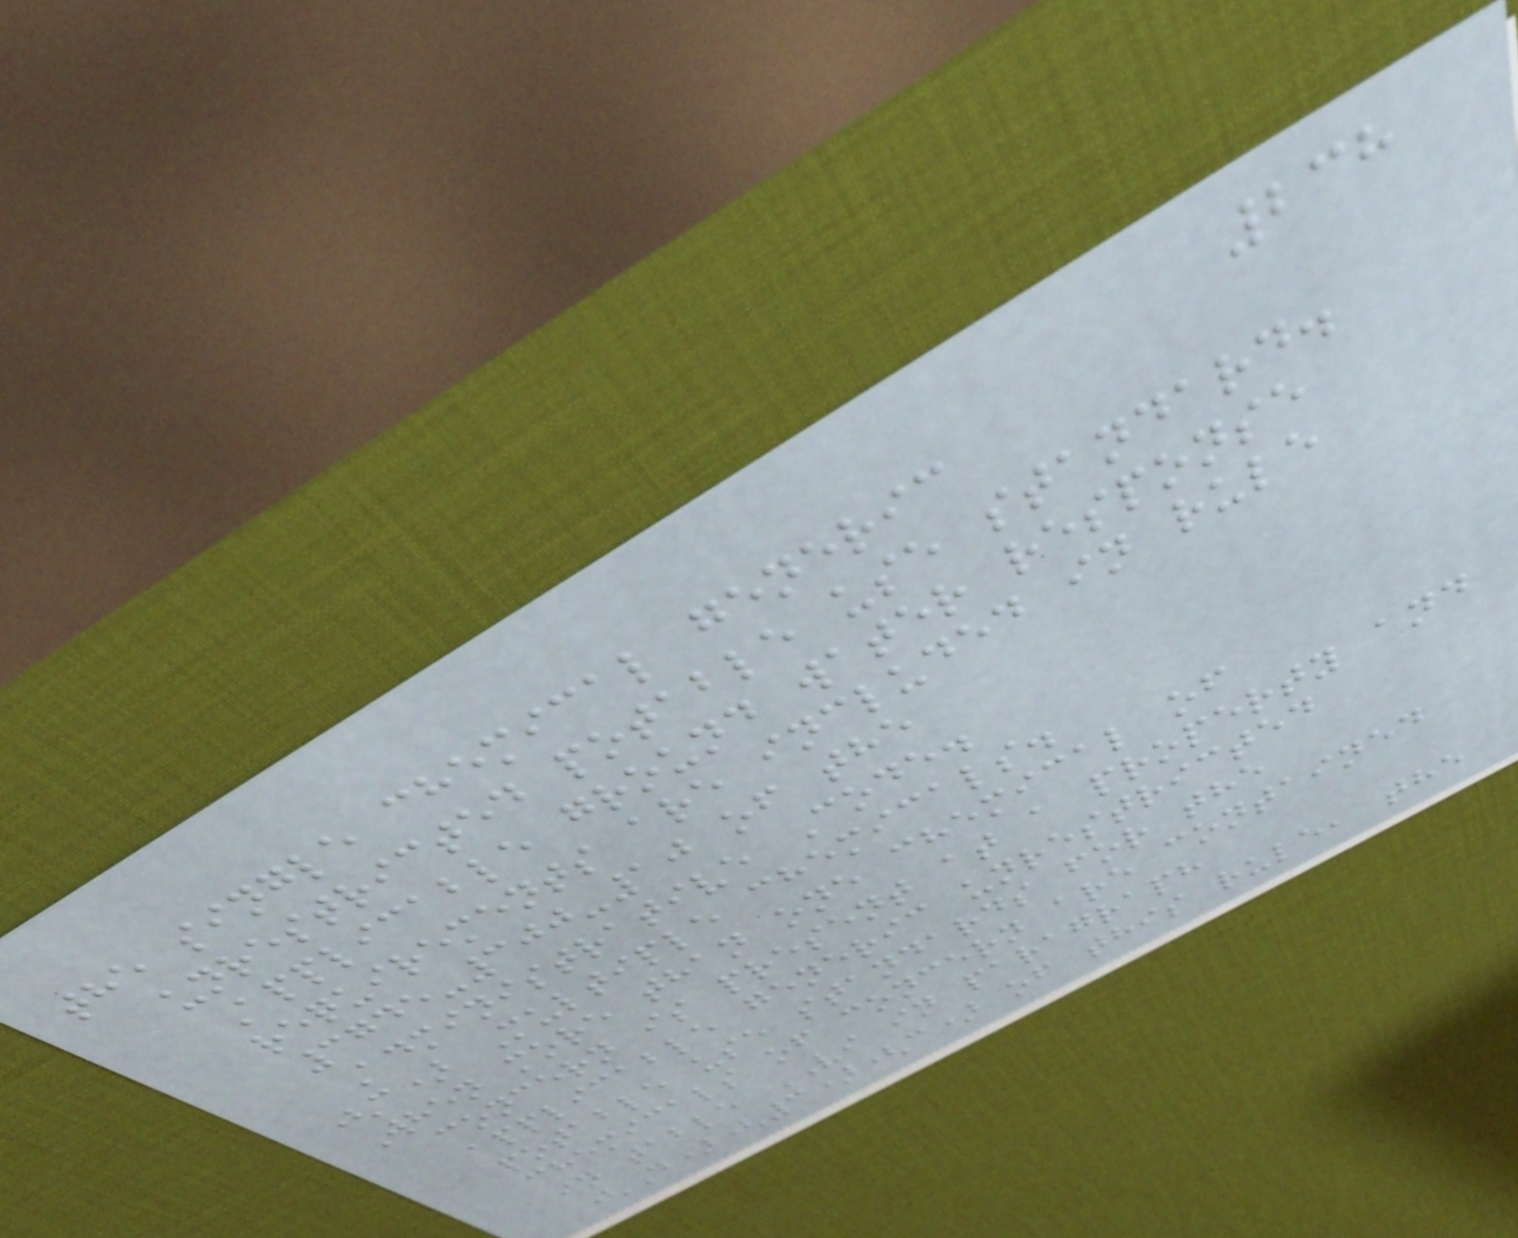238
the single chemical generic
unrestricted potable use standard.
Applicable ground water response
requirements are included in rule
3745-300-10 of the
Administrative Code.
(c) Multiple chemicals.
When more than one chemical of
concern is present at a property and
applicable generic unrestricted
potable use standards for the
chemicals of concern are contained
in table VI in paragraph
(D)(3)(c) of this rule, the
